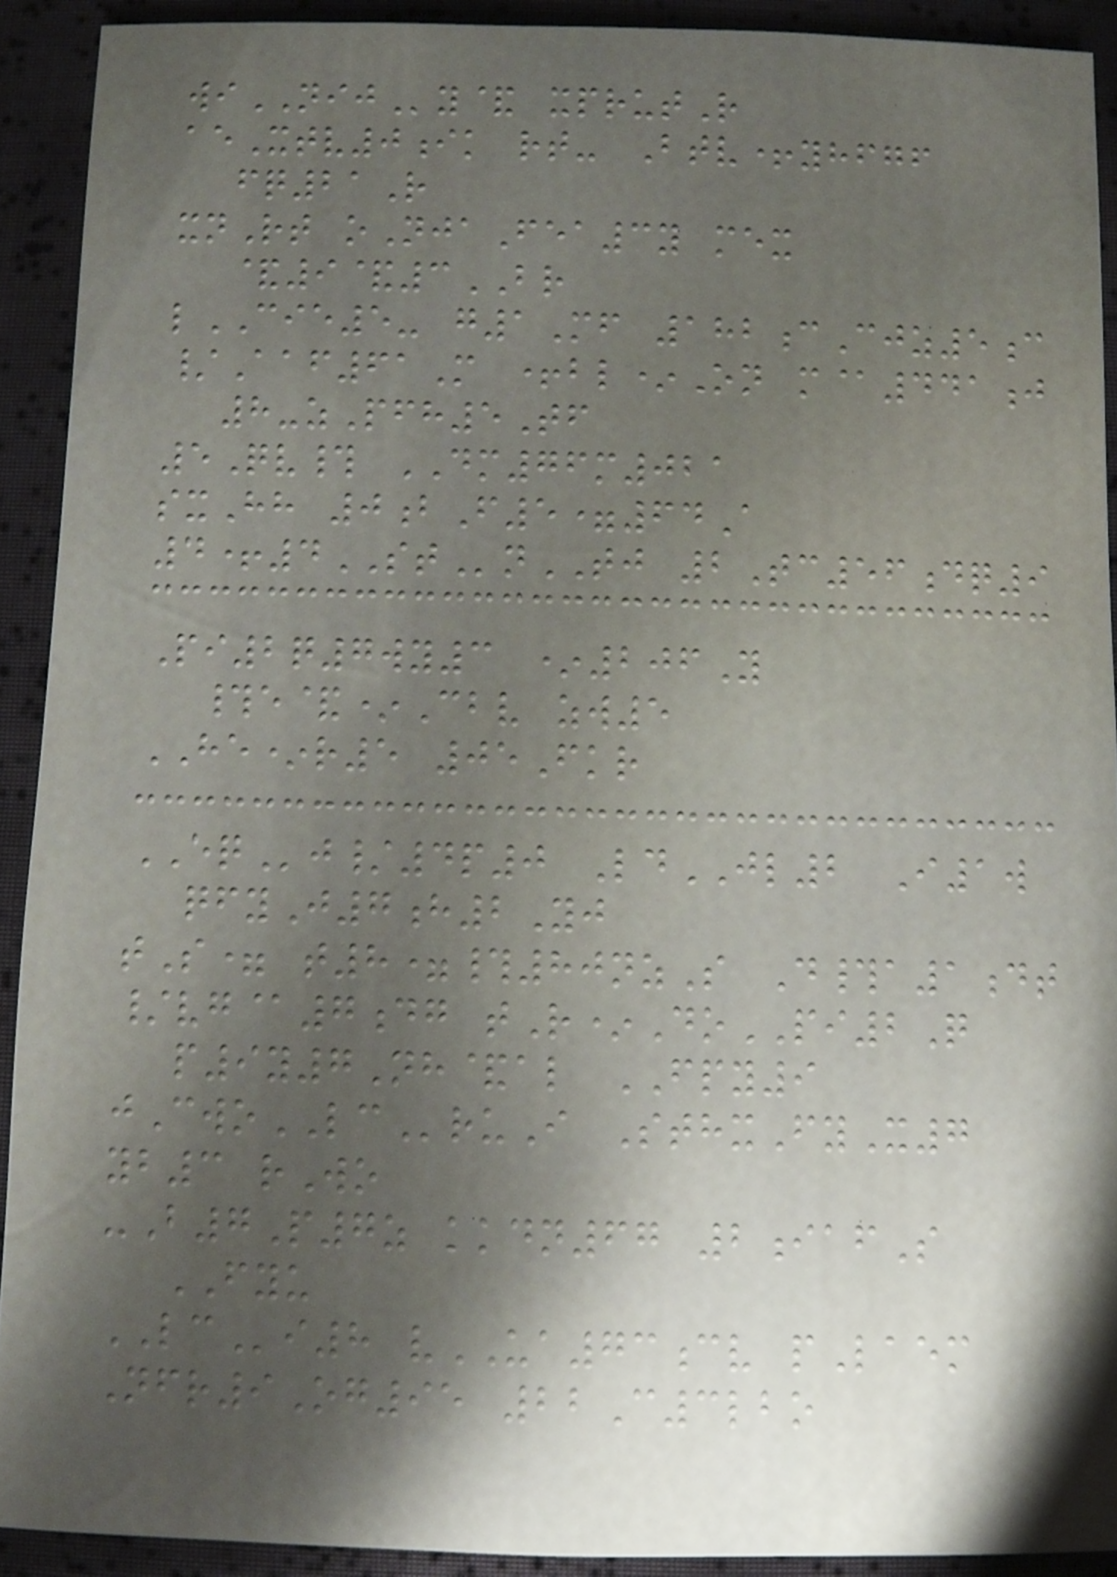wiNIJy& xprutR
aeXtv0ik rt- Btv+yhfgf
fq21R
xnRt oNjaFea3y mex
&9&3BR
lCIE5- g1Mf 182cCjz5c
/Aaf61M +bl*On m@441j
8-zPfh5Tf
5Qv# DM76m021
sxHh 0bF5=64A
4+4STnTJ 2Tc56dq9
Pi2q7wy3 *206Y
#e&*Cbv zw5
HE*r5 05Fkr
EQj/4p0 LdJL2 I1w
qfyJ7h2Yj
tS= t8=#80nzS D#a1dt
/vg@7dg tR*DoPI2Q
p9y7Nh&al FPY9
jCwoLCruI SthxFyX7
yb3 rWo
-B7P7z kkdn67 2iafS
FYU
LCi8 vUA73cv pLaem
Nfr9Og95 22C3lbo
